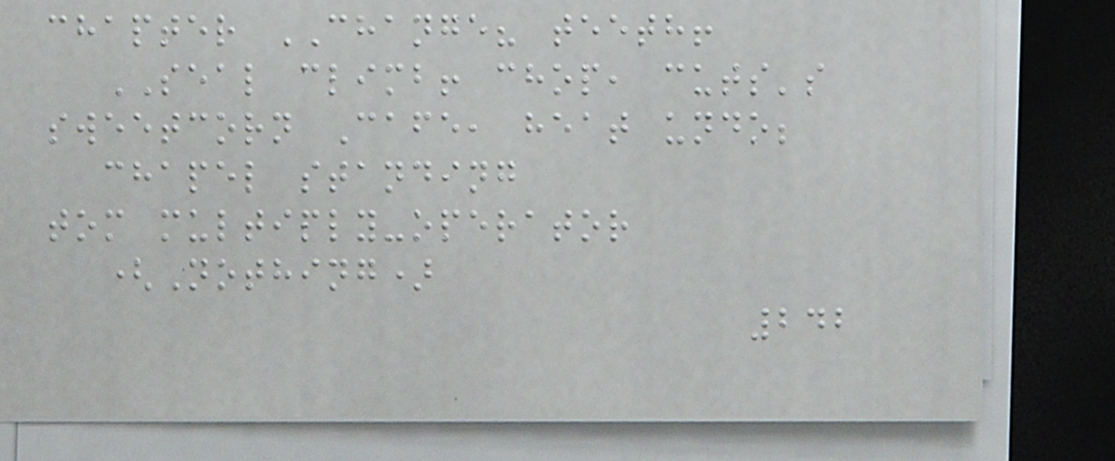chapter CHANGE? teeth!
SEAL climb! chop, cuts's
sweetcorn Cafe, heat undo;
chapel standing
tom multiply-operator
(Nothing)
242
